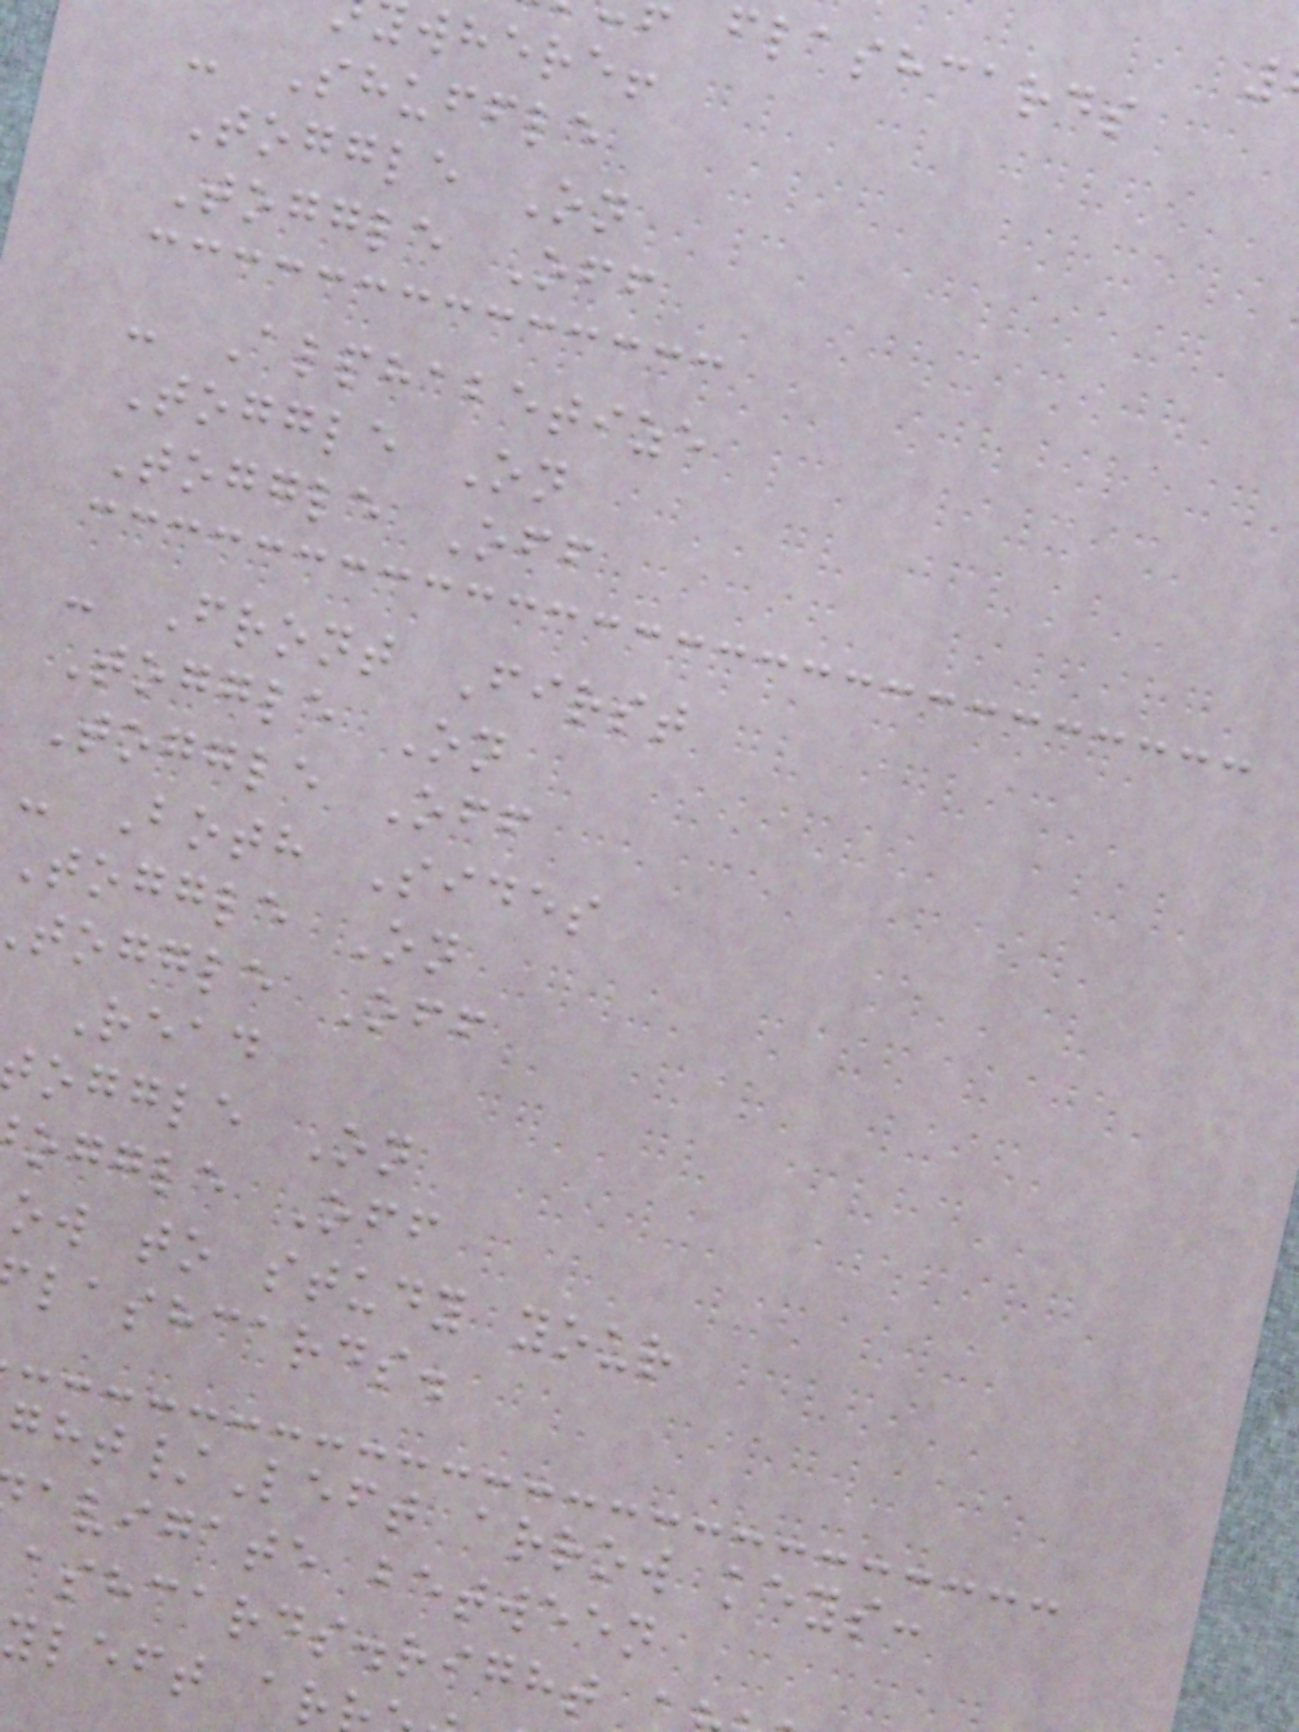flashcards
where!
- Shuffle
Toggle On
Toggle Off
- Alphabetize
Toggle On
Toggle Off
- Front First
Toggle On
Toggle Off
- Both Sides
Toggle On
toggle Off
Read
oggle On
oggle Off
ow to study your
lashcards.
ght/Left arrow keys:
avigate between
ashcards.right
yleft ar
